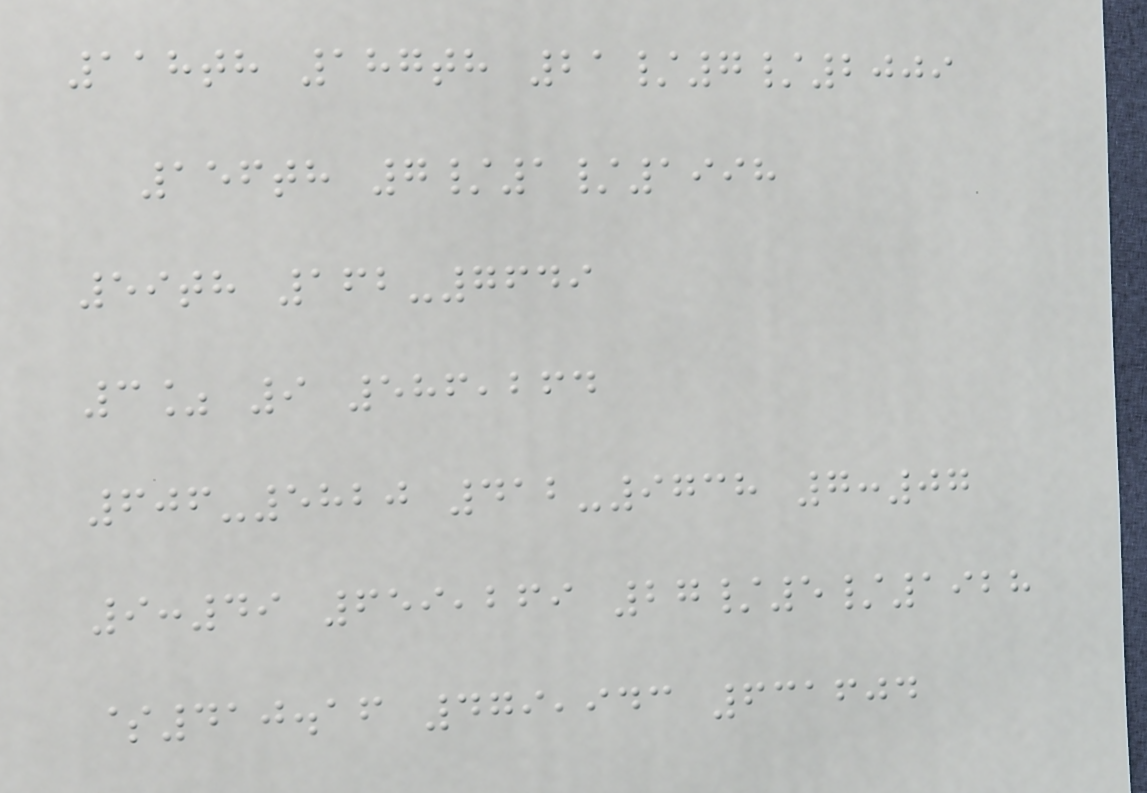118th 187th 21/7/2009
156th 7/1/1998
59th 162-7649
3% 9 586,264
606-5820 412-9738 7:07
9:49 659,269 27/5/1928
$410.16 479,943 631604
